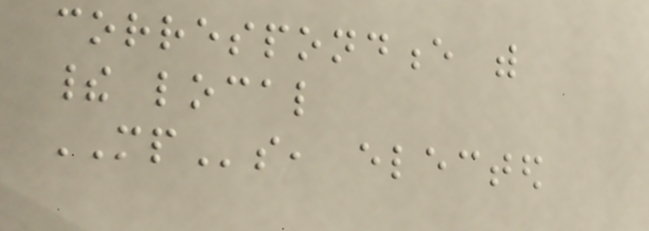correspondence with
their local
MPs, elected
